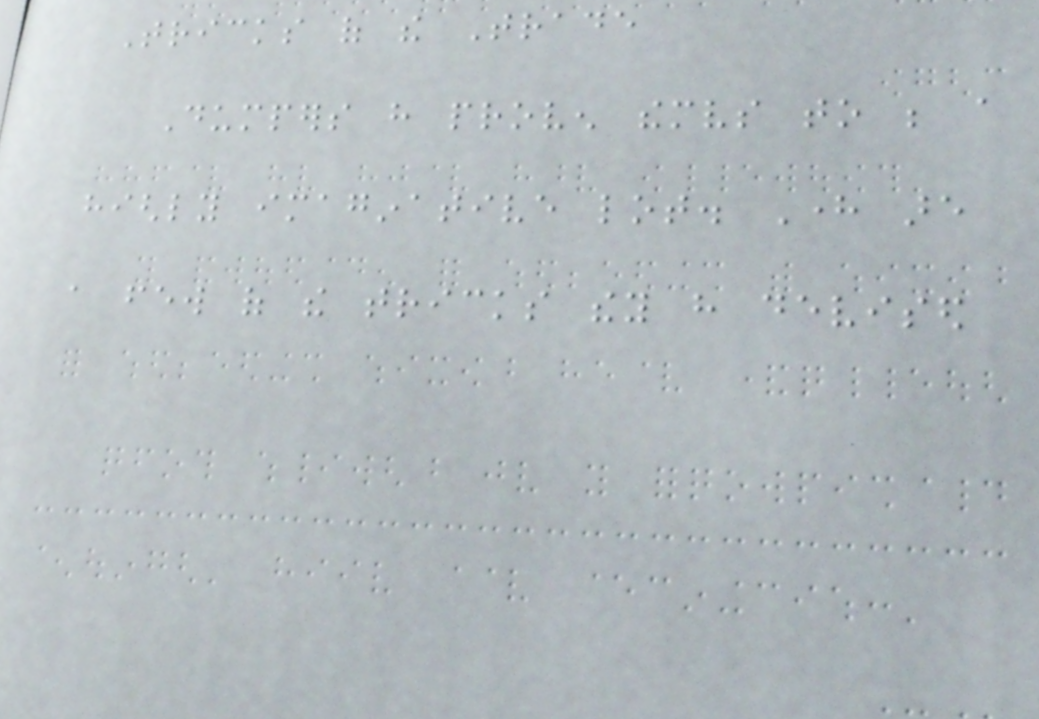Tricks of the Trade
Dumpers have proven themselves to be a
highly imaginative lot. Here are
a few of the tricks they have devised
